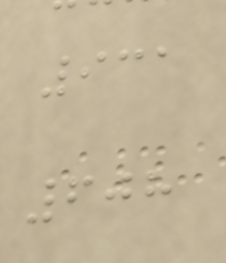931
608
